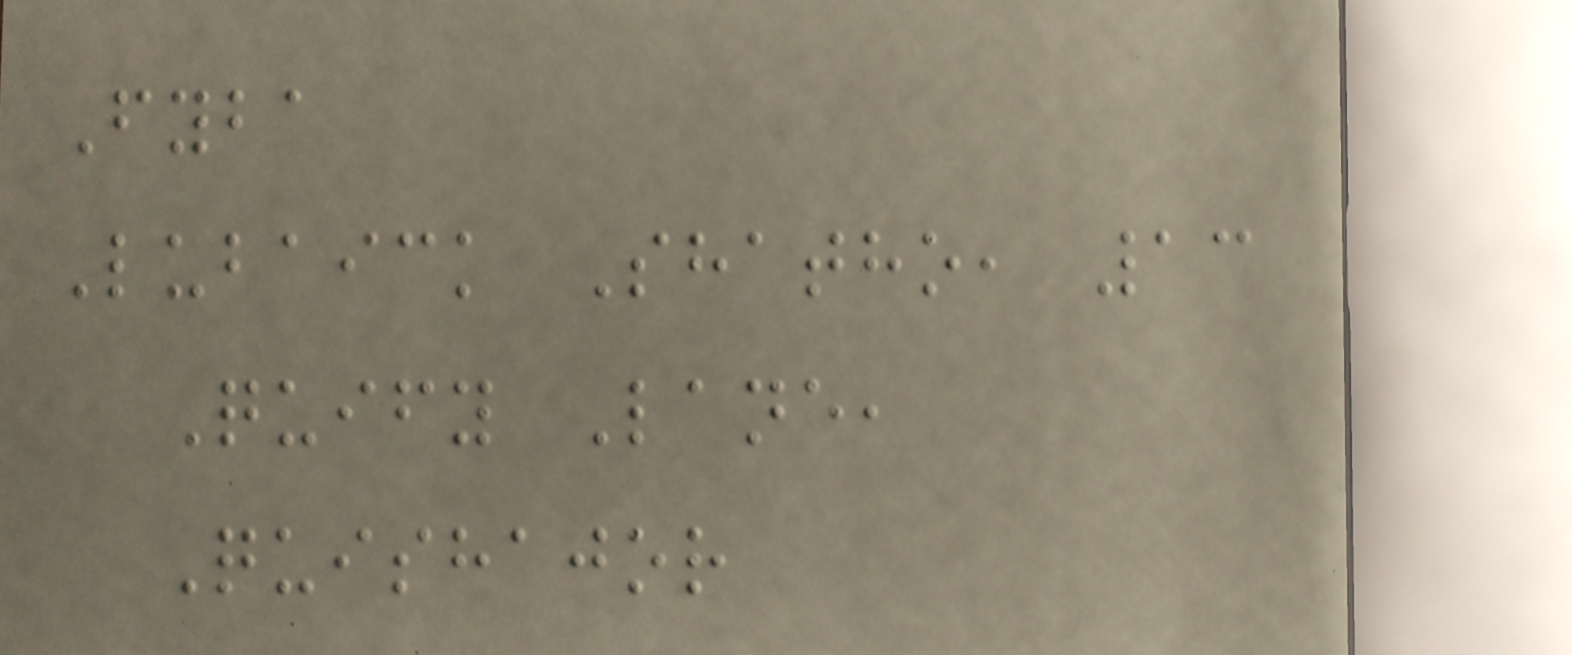Fyba
Lubaick Shatho, 13
Quify Lane,
Quishajor
